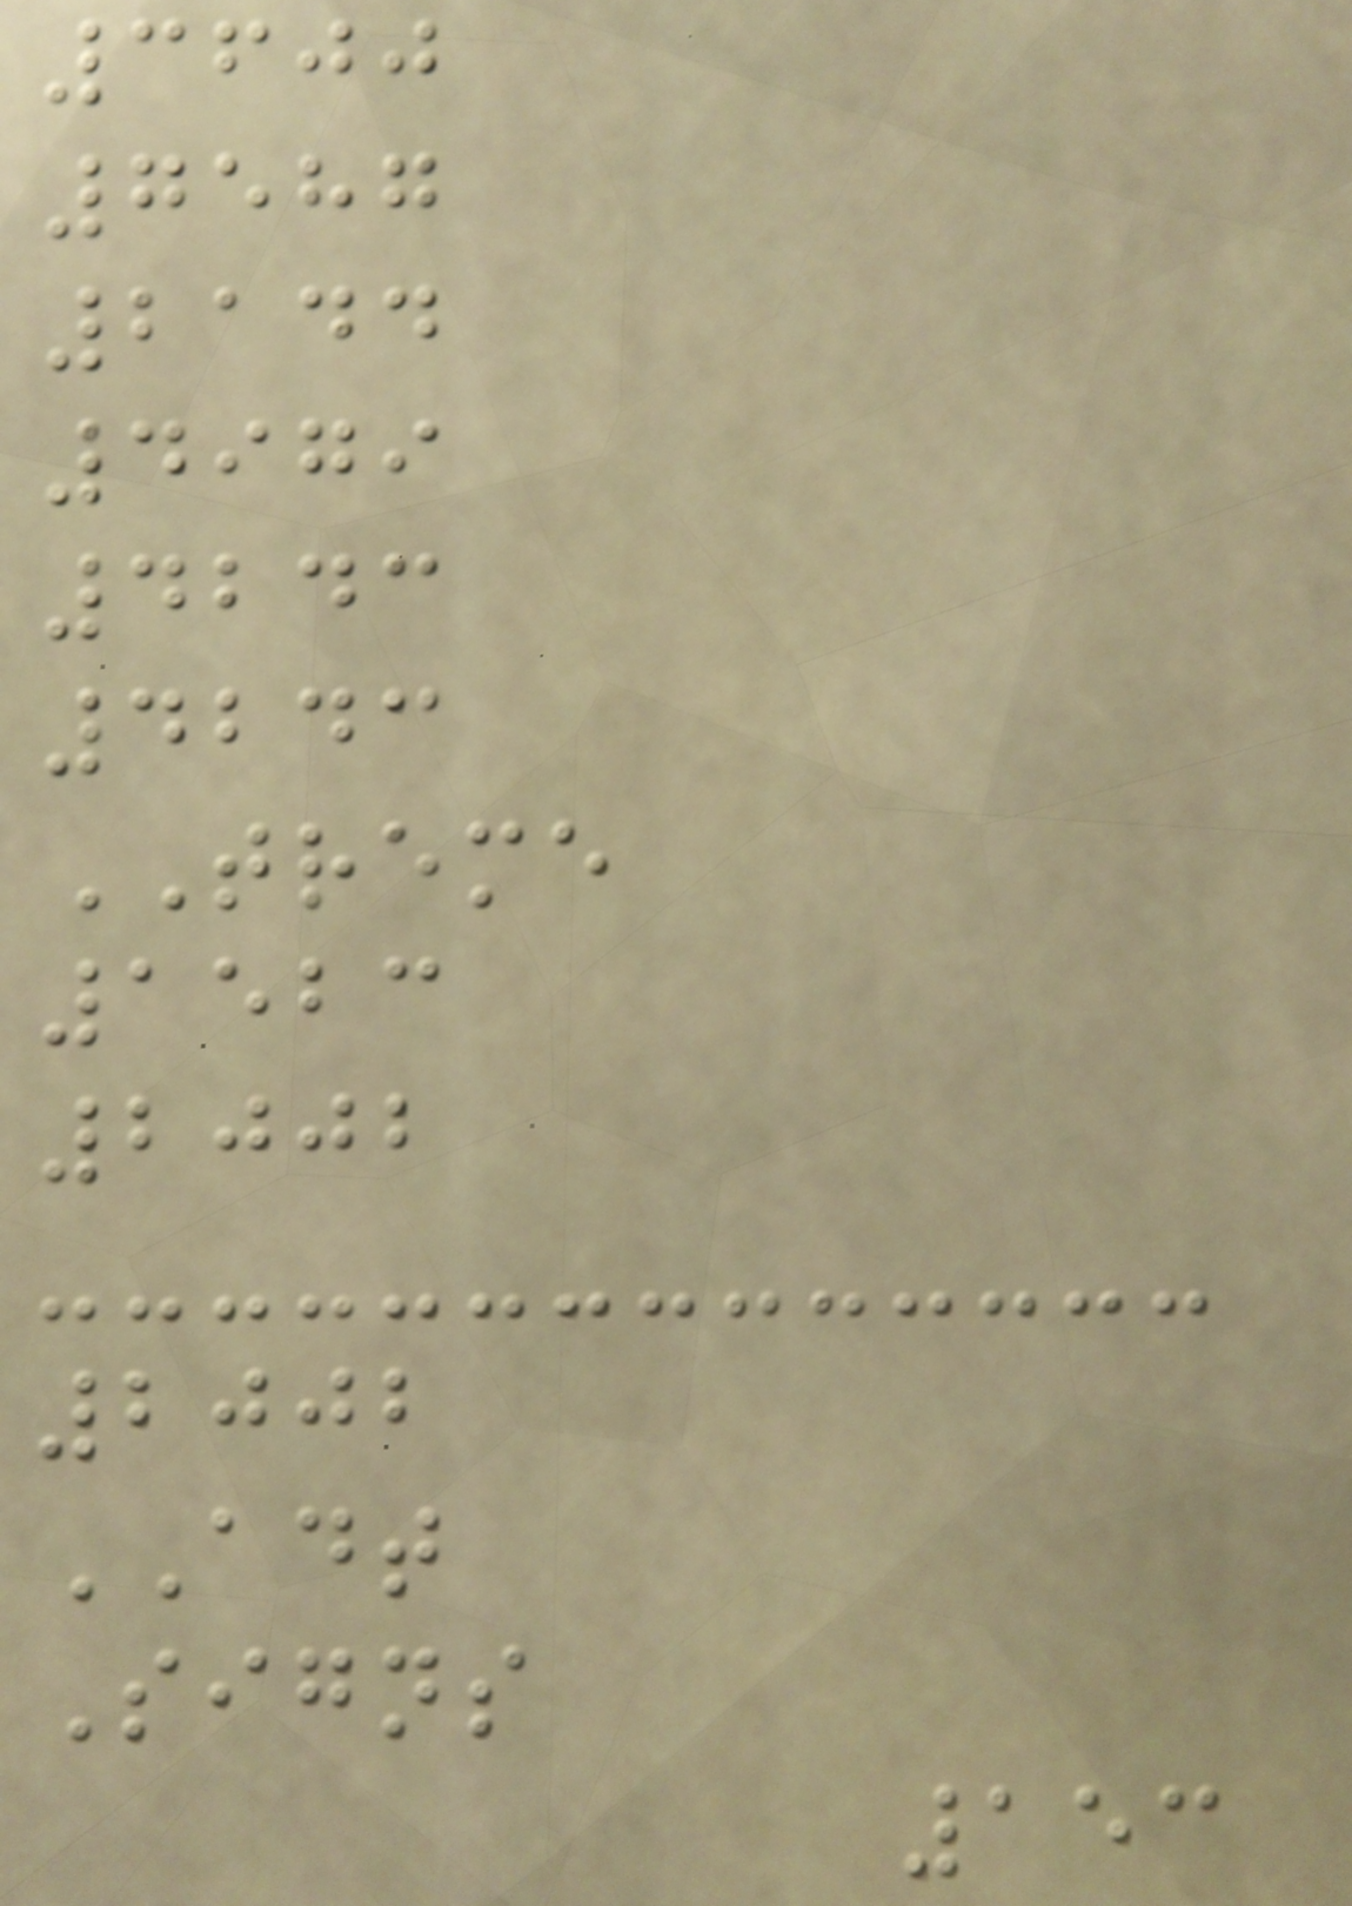3600
7587
2144
4979
4243
4243
TREME
1523
2002
2002
ADT
Signs
153
